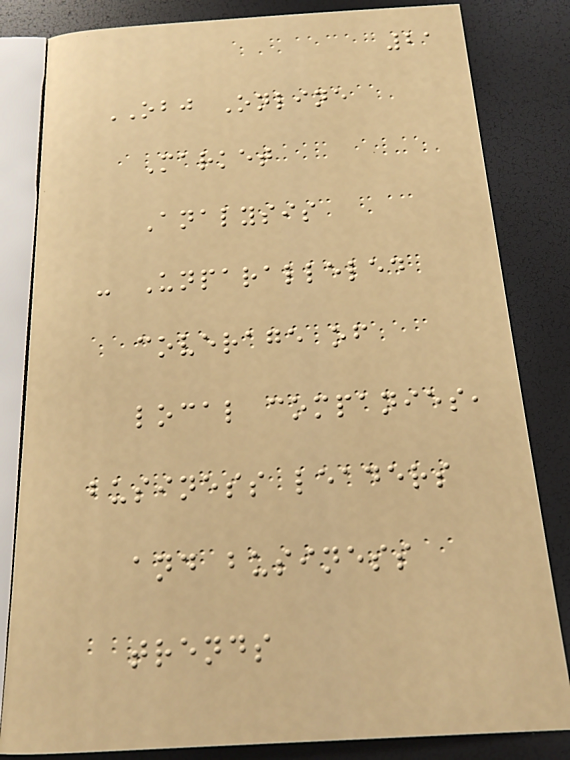21
OBJ Online
Market
Analysis
- Unparalleled
coverage of
local companies,
business leaders
and business
trends
